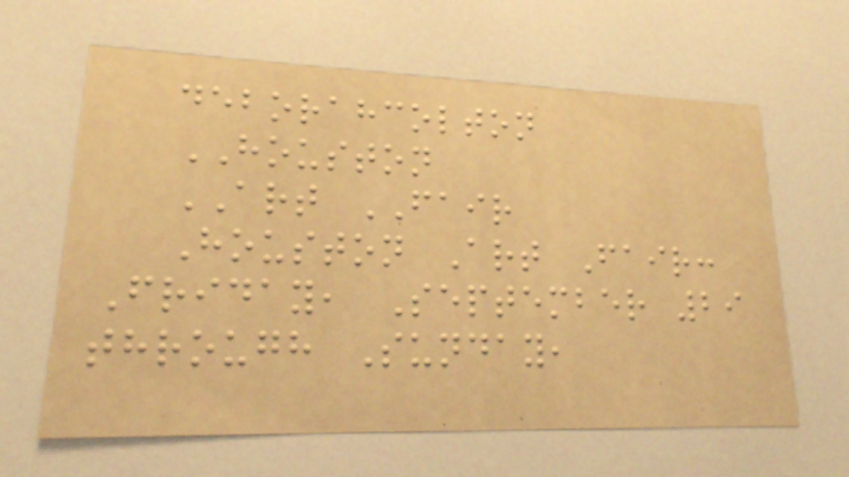deborahcolton
HOUSTON
ART FAIR
Houston Art Fair:
Friday, September 29
through Sunday,
